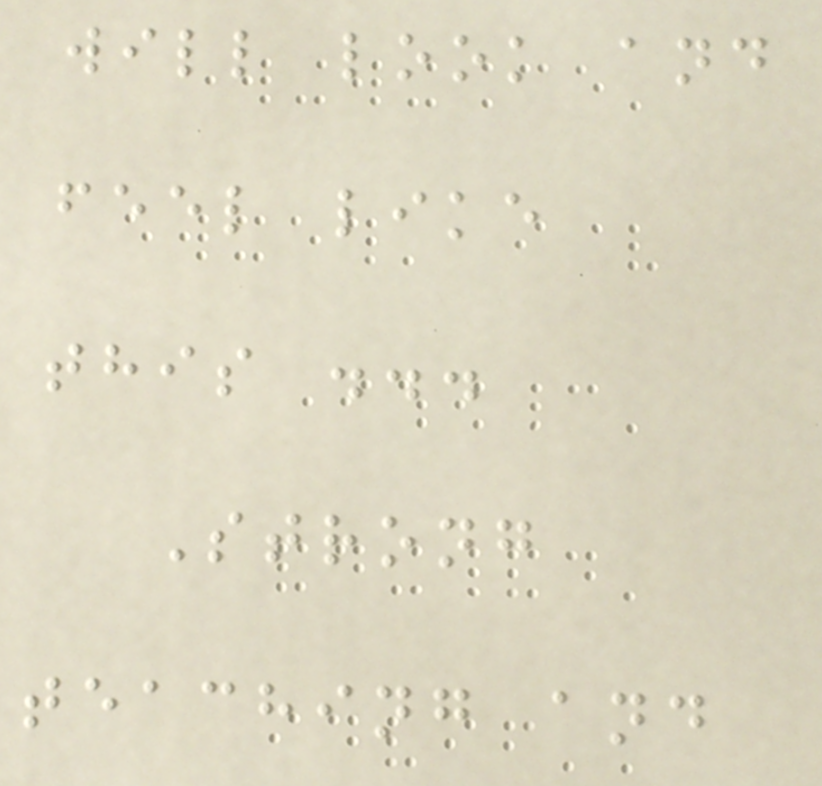will look and
feel like
this ...
Strong
teaching and
